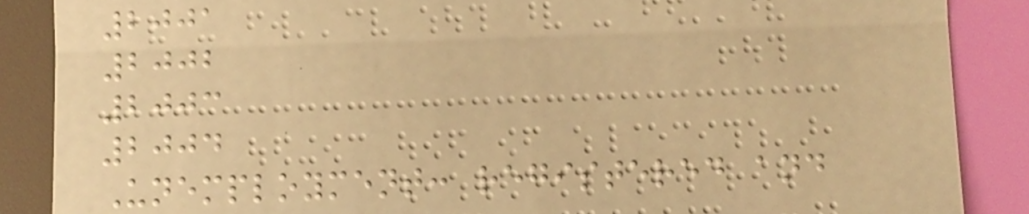2001
2002
2003
2004
Unemployment: registered and
